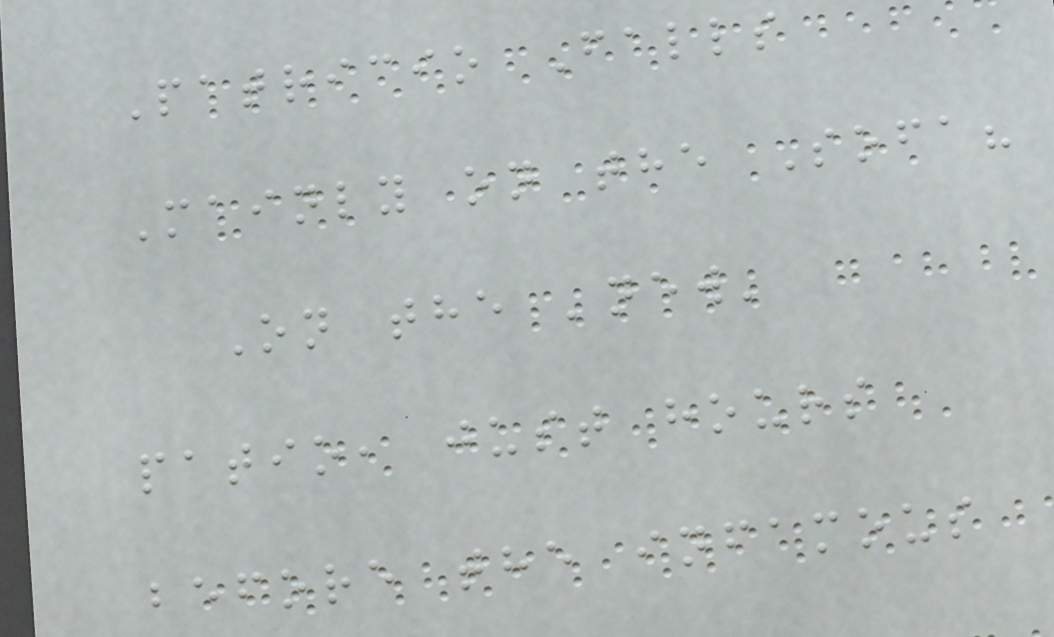Patricio Falls
Mainly on the Sofa?
On the 'new'
patio, just hours
before the infamous
